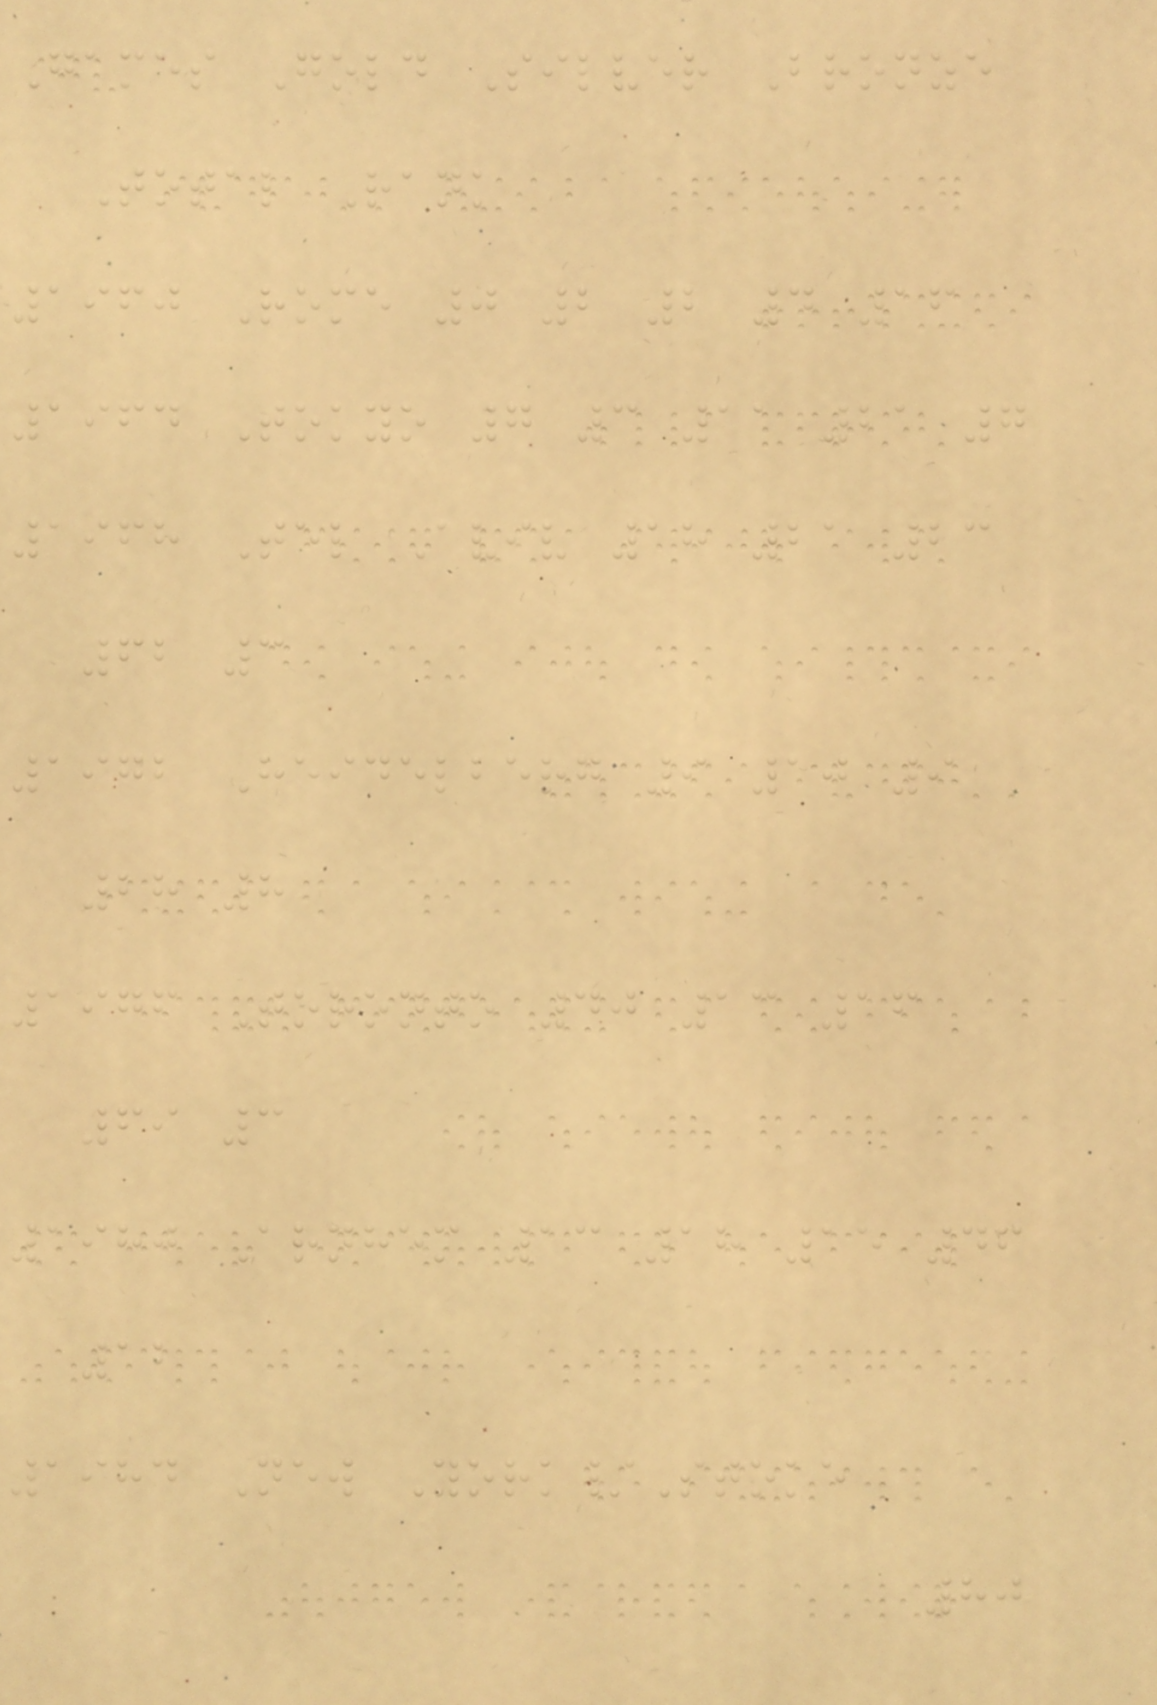Games Gold Silver Bronze
Total Rank
1960 Rome 0 2 2 4 16
1964 Tokyo 7 3 11 21 7
1968 Tel Aviv 18 21 23
62 3
1972 Heidelberg 9 10 9
28 8
1976 Toronto 40 13 16
69 3
1980 Arnhem 13 18 15 46
12
1984 New York/Stoke
80
